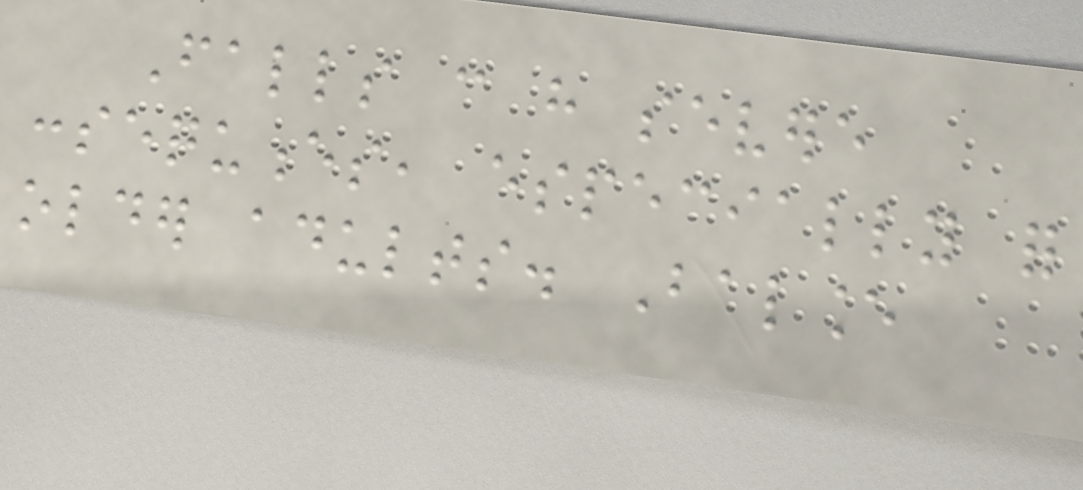Falls can have severe
consequences, especially for
older adults. Balance
